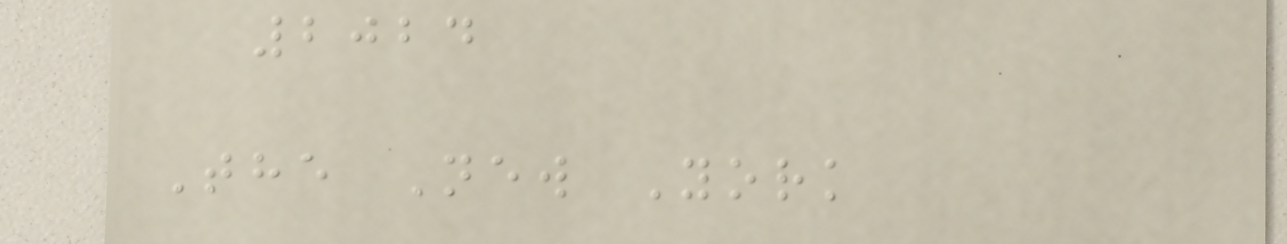2024
The New York
